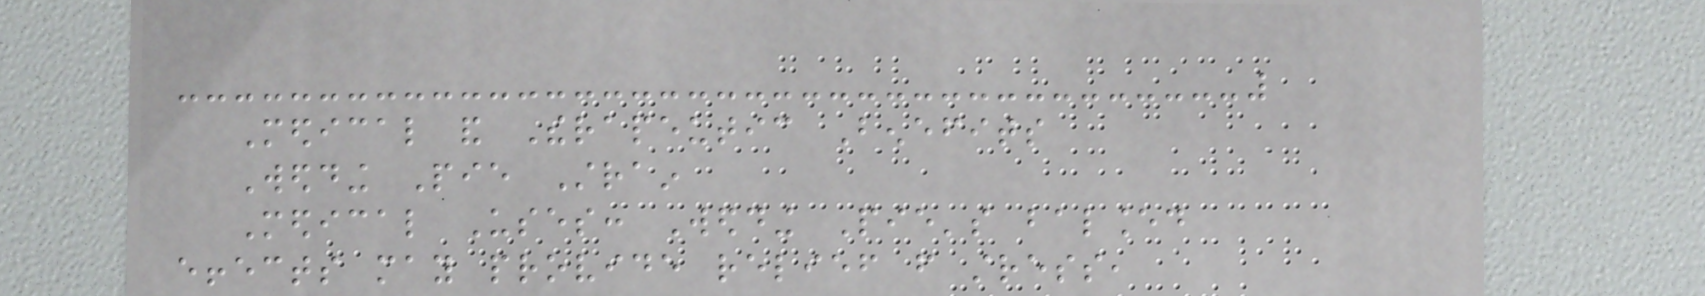Medical and Therapeutic Benefits
Wedding Pie Strain
Medical Uses: Wedding Pie's balanced
effects may provide relief from stress,
